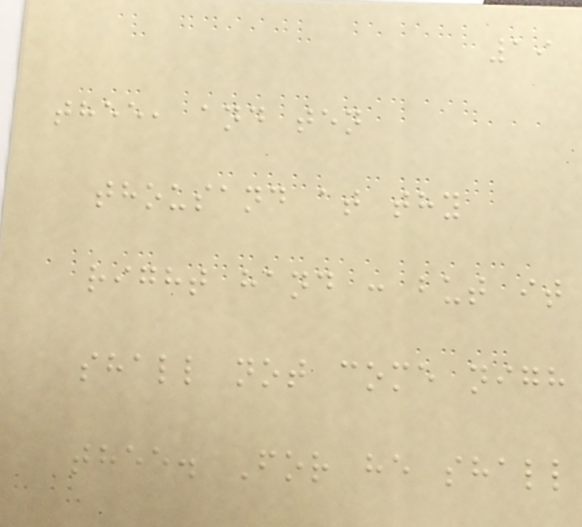19
thee, and ten
thousand at thy
right hand : but it
shall not come nigh
thee. For he shall
